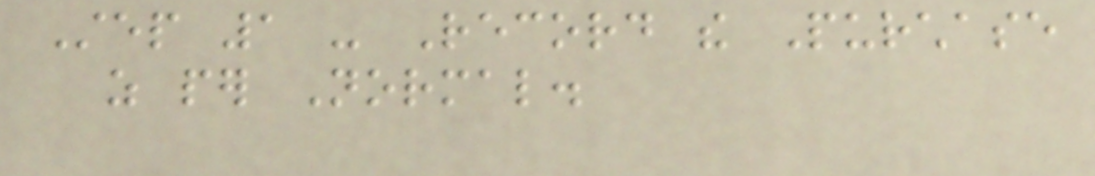Step 1 - Record the Purchase
as per Normal.
